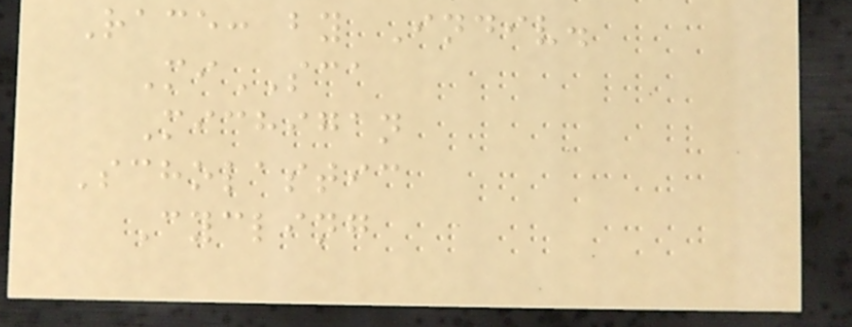Race: by Indiv.
MiSCA
Michigan
Scholastic
Cycling
